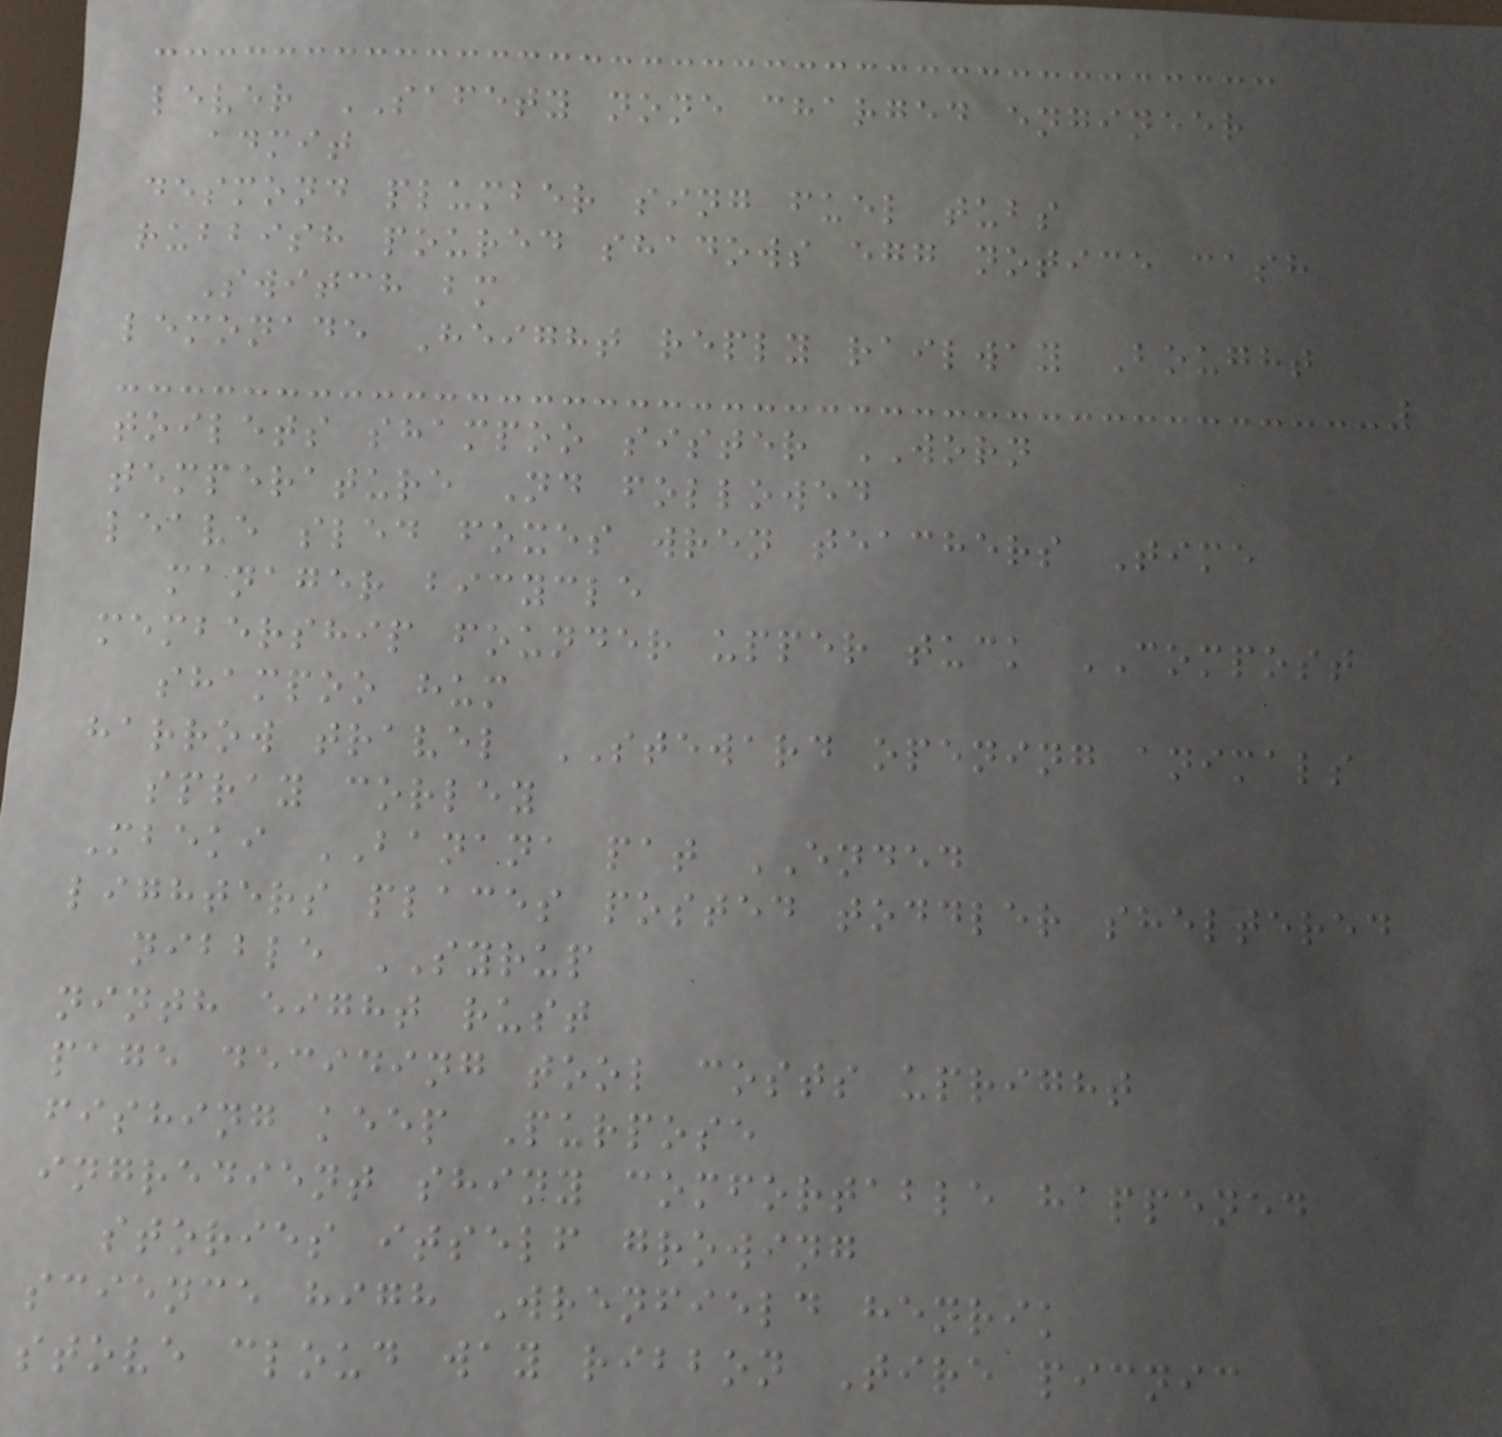lever SAFETY none charged engineer
admit
desmond plumber sing fuel tubs
rubbish poured shadows egg notice cash
Switch bm
lemonade Height reply railway Bought
toilets shampoo sister WORN
temperature Nd followed
leave sled foxes wren teachers Time
manager bicycle
membership founder upper tuck COMPOST
shampoo hum
harrow travel STEWARD opening animals
spray corley
Mbeki BANANA pat ENDED
lighters places posted toddler sheltered
nibble SYRUP
ninth eight rust
page deciding tool costs upright
fishing keep Purpose
ingredient shiny comfortable happened
stories itself growing
science high Wrenfield henrik
stove cloud way ribbon Tire picnic
